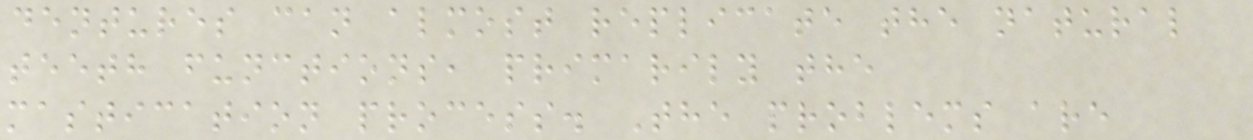dentures can almost replicate the natural
teeth functions, primarily the
mastication process. The problems are
